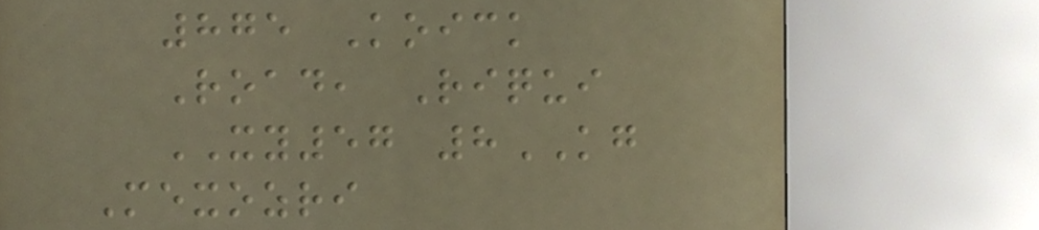875 Koick
Road, Riqui
XY57 8KG
Mexozri
